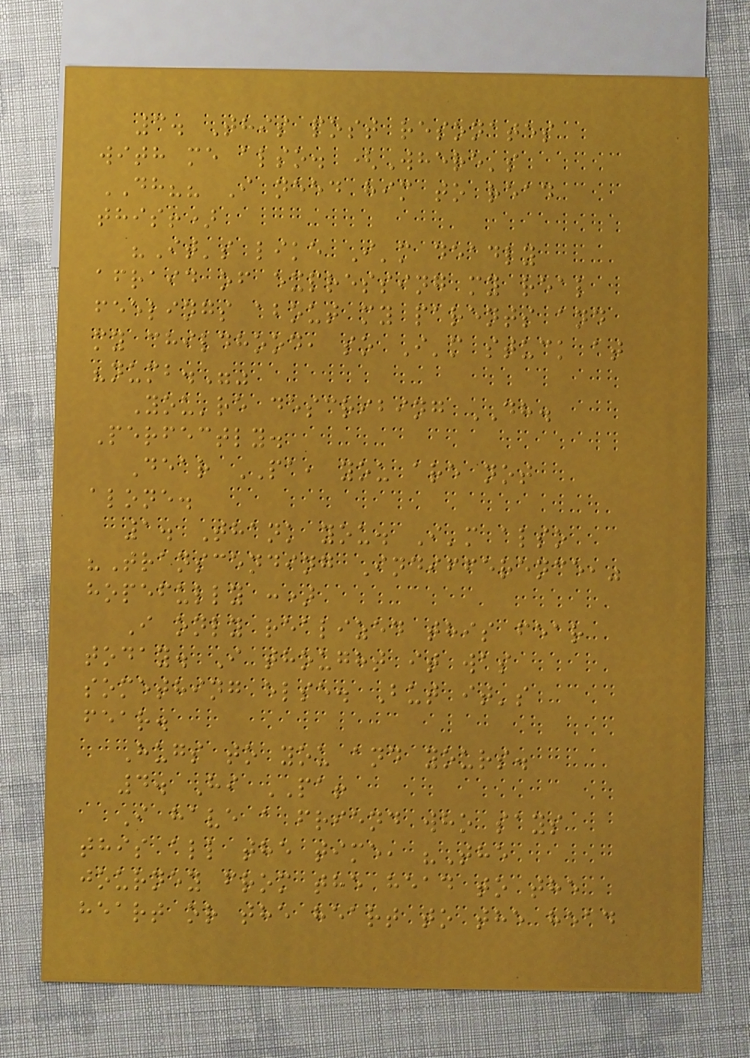3. This post resonates
with me also. (Where's
DH?? I need him to read
this!)
"It's like I'm deadly
afraid of expressing my real
feelings about my parents and
my childhood, so I'm stuck at
"numb.""
You're describing DH.
Perfectly.
Dear PA, you are not
alone.
1. Thank you. I'm also
"Transcending Indifference,"
hopefully :)
I only realized this fear
today. I thought it was
something else. But it's
fear.
Hugs to you and yours.
4. Hi PA!
I have a friend who says
this all the time, "The
journey from the head to the
heart or the heart to the head
